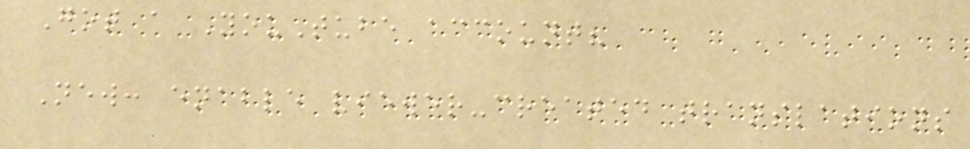Got a YouTube account?
New: enable viewer-created translations
